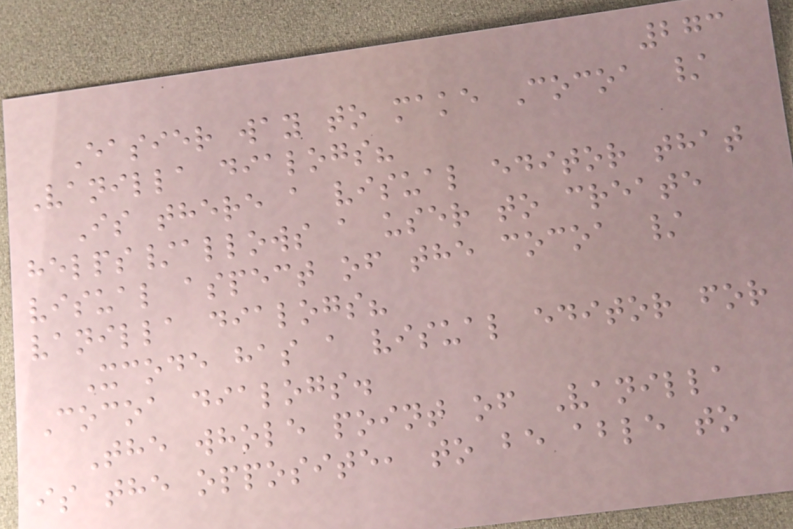273
Easier way to make Cocoa /
Vanilla dialogs?
Is there a visual editor that
helps/allows a user to create
visual aspect of the cocoa /
vanilla dialogs?
Xcode has a visual editor for
Cocoa dialogs.
The whole point of Vanilla
is the opposite, to be able to
